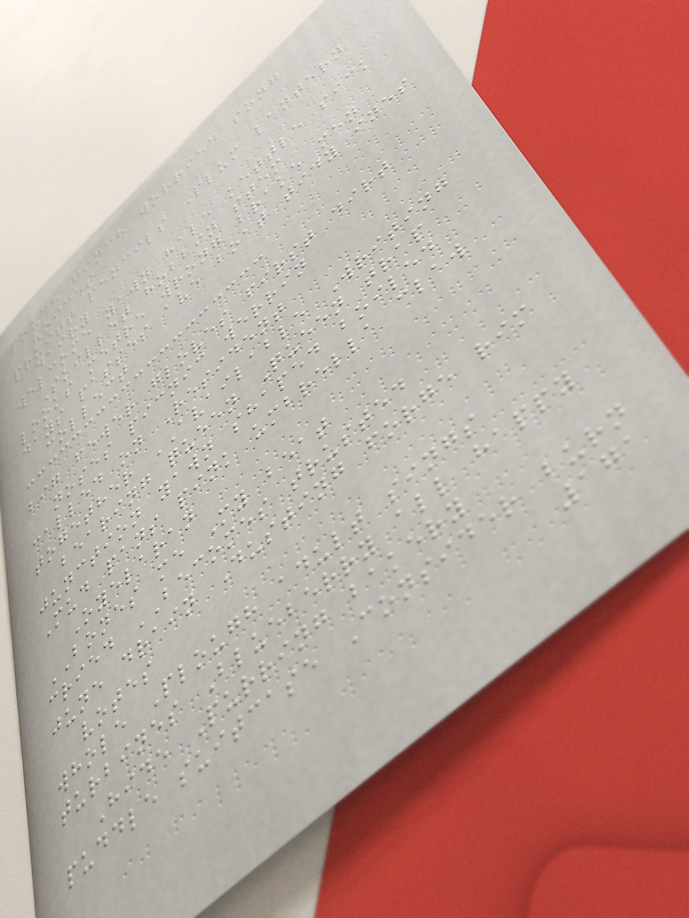pouch finch worried song
voices
pruitt pencils Plum lantern
dairy
welcome yawn hale kettle sick
Skillet hobbin stem
looks metre wrong brake men
days passes ave boat tidy ines
collect
big fewer gloves first dirt
noses picnic werrin
called on Resident
together AVAILABLE Writing
bearing queen Queen trap
junction yawn shaped boiled
Mud pans pink umbrella claw
Oyelaran
BONES me My beat
cried BECOMES trusted
june drain Dusting forge rim
votes
whole Plough adult sings
turbines Blueberry all happy
Hide Purring bakery
puddle suitcase Consider burn
171
